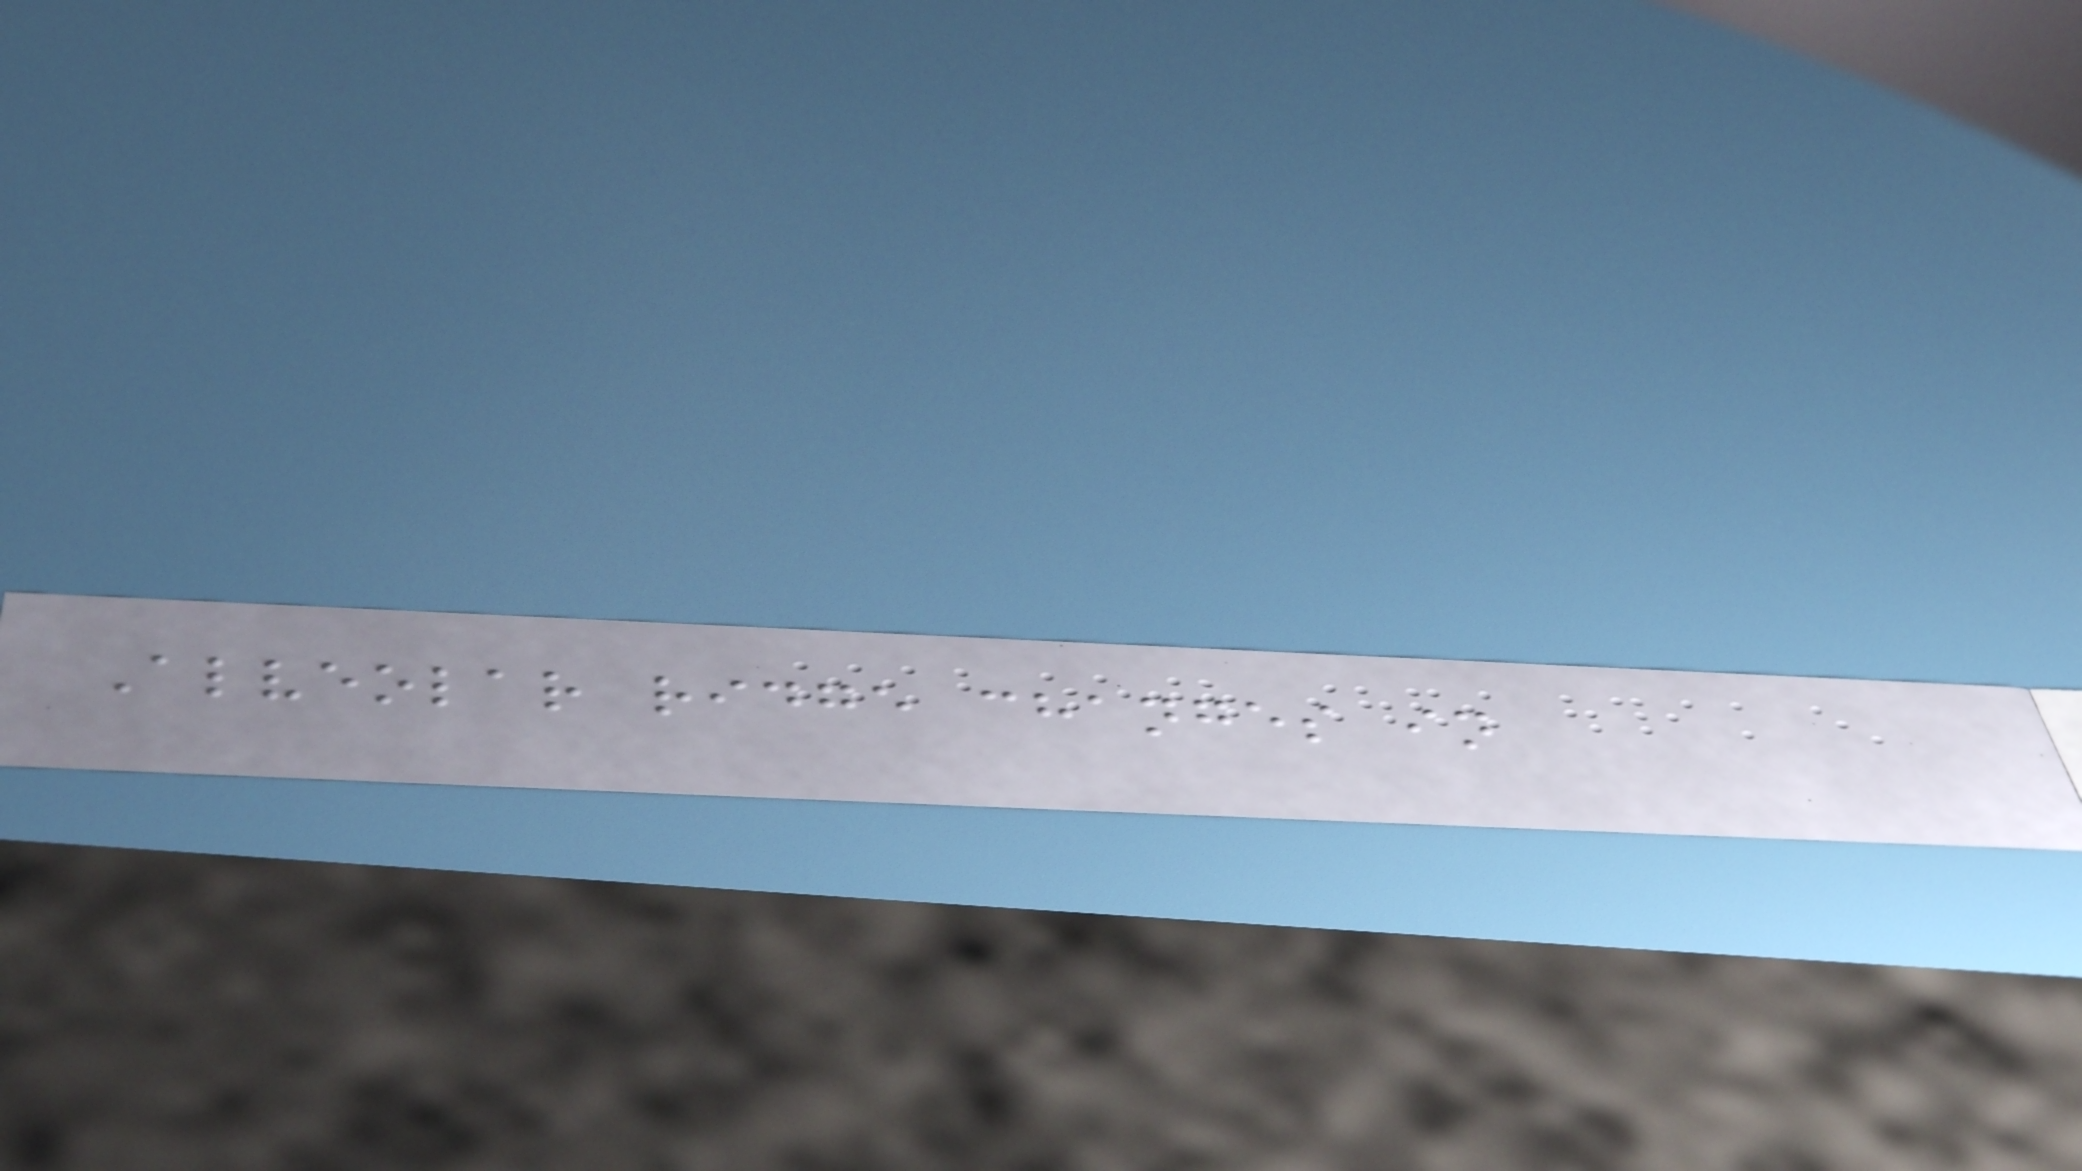Alveolar ridge changes in
